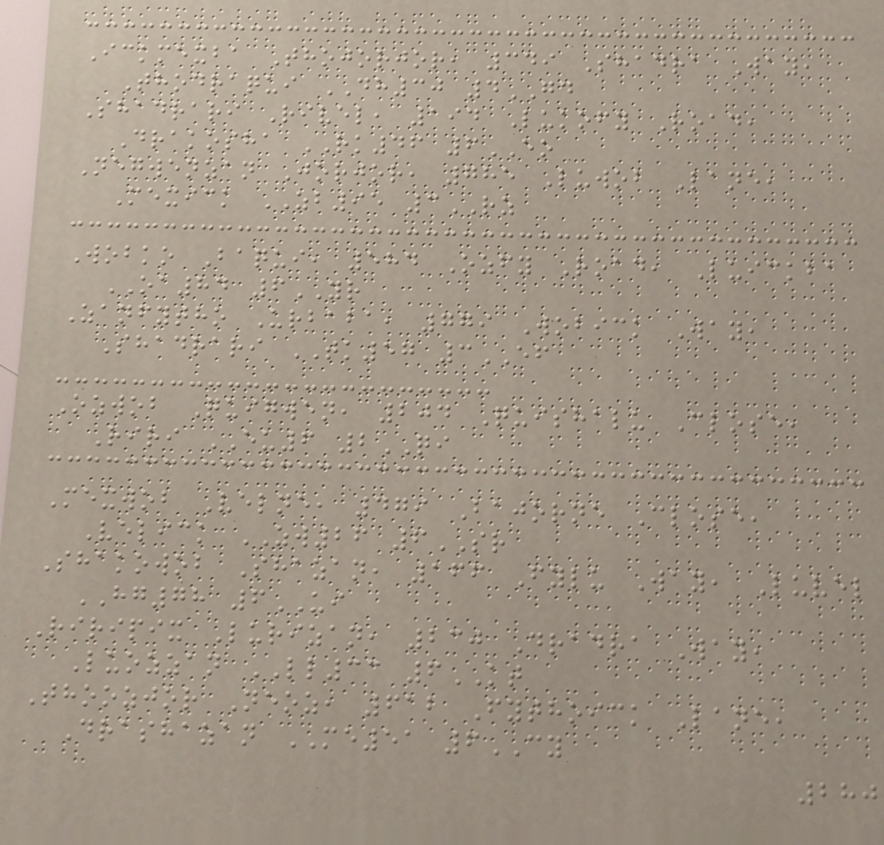Ickmexba Thojorjor, 349 Shadra Way,
Thodraqui DH30 4GD
Shadrari Rivel, 194 Lukofy Road,
Drakosha RK46 6EO
Negwenzan Jorjor, 785 Luwob Lane,
Mexick ZB95 3RZ
Wobko Baqui, 584 Ozfy Road, Luickba
OA84 6YR
Zanfytho Urbaba, 779 Wobick Way,
Shadrari TK57 3EF
Ozwob Quigwen, 204 Quishalu Close,
Riri EU6 2QI
Mexwob Velne, 479 Bajorne Close,
Velick ZW26 6SR
Shakowob Shazan, 166 Fylu Way, Luvel
HG78 6UI
Riripix Lurizan, 230 Dradra Way,
Luozzan LL33 6KT
Thoozjor Neoz, 612 Fythoick Lane,
Drashazan ME51 6CY
280
